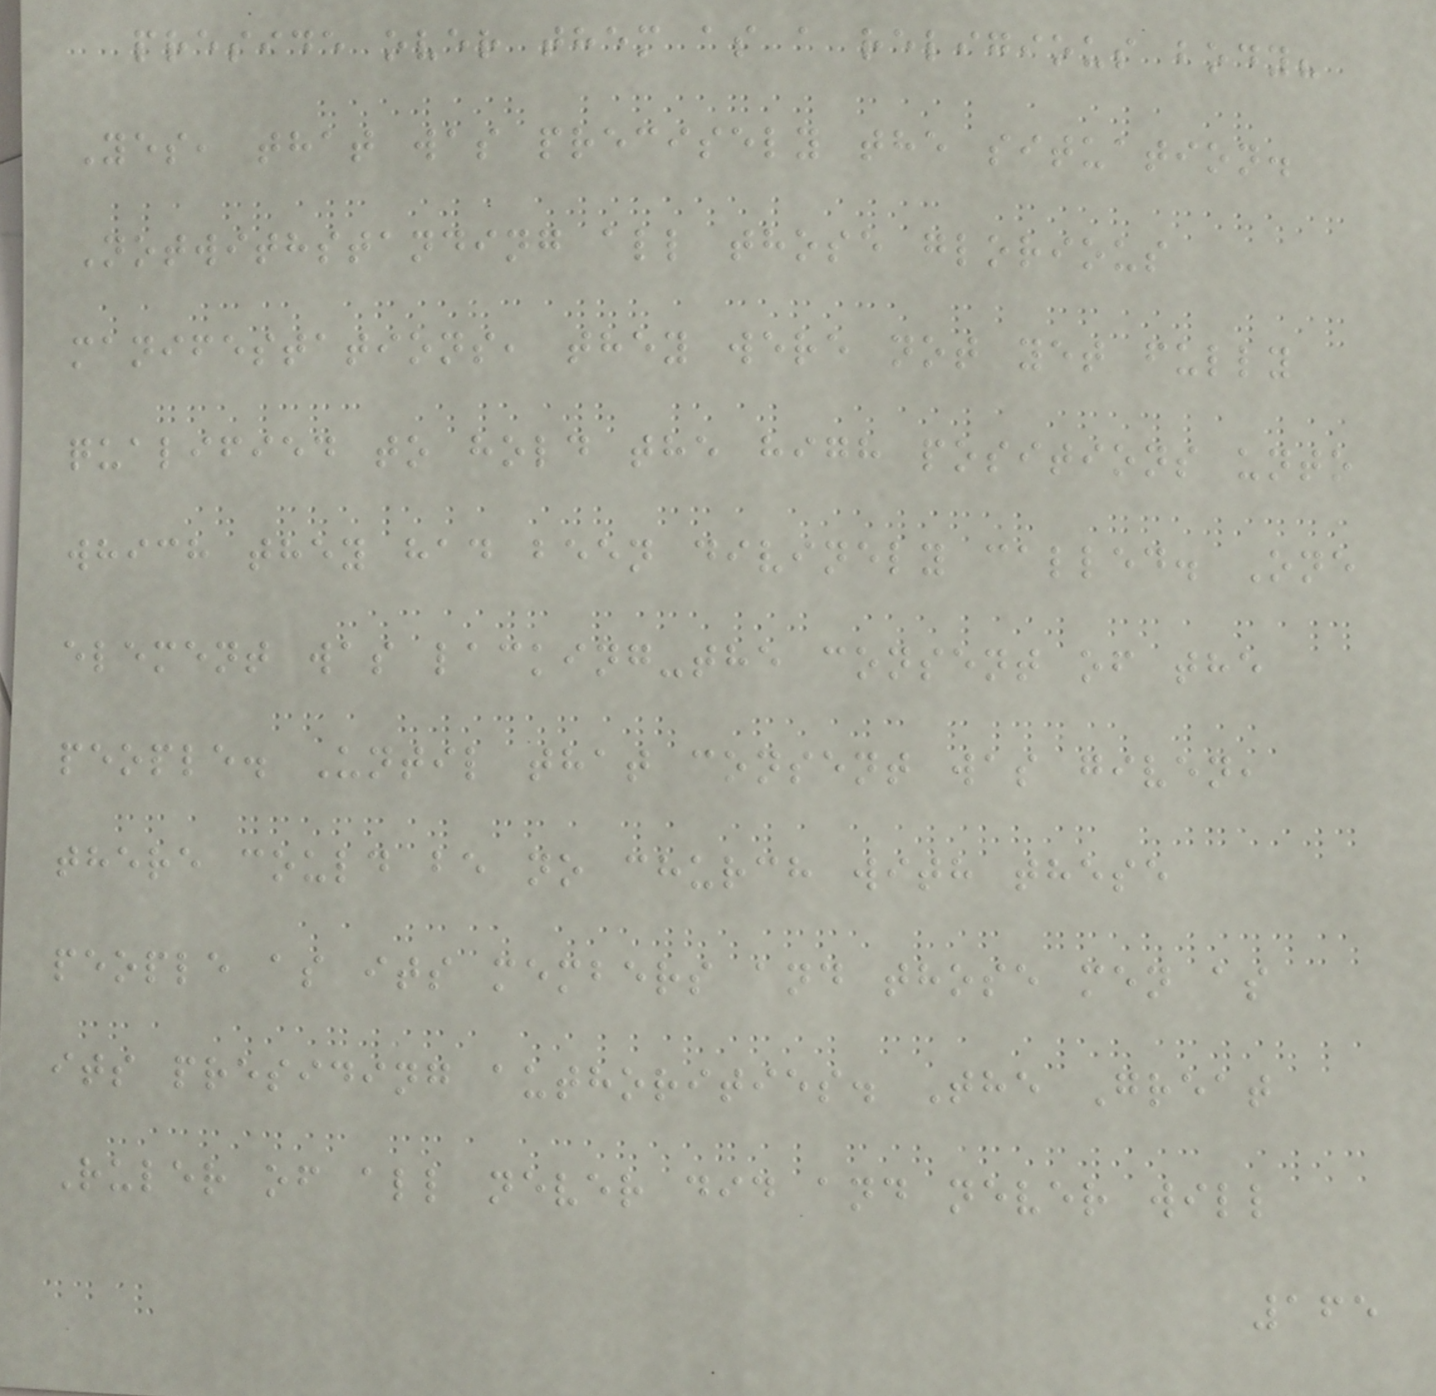preside over them as a religious body?
Yes, that was precisely the situation.
Notwithstanding all those glorious
manifestations, they were not yet fully
qualified to hold the high positions unto
which they had been divinely called. One
element was lacking-the consent of the
people. Until that consent was given,
there could be no church with these
people as its members and those men as
its presiding authorities. The Great
Ruler of all never did and never will
165
